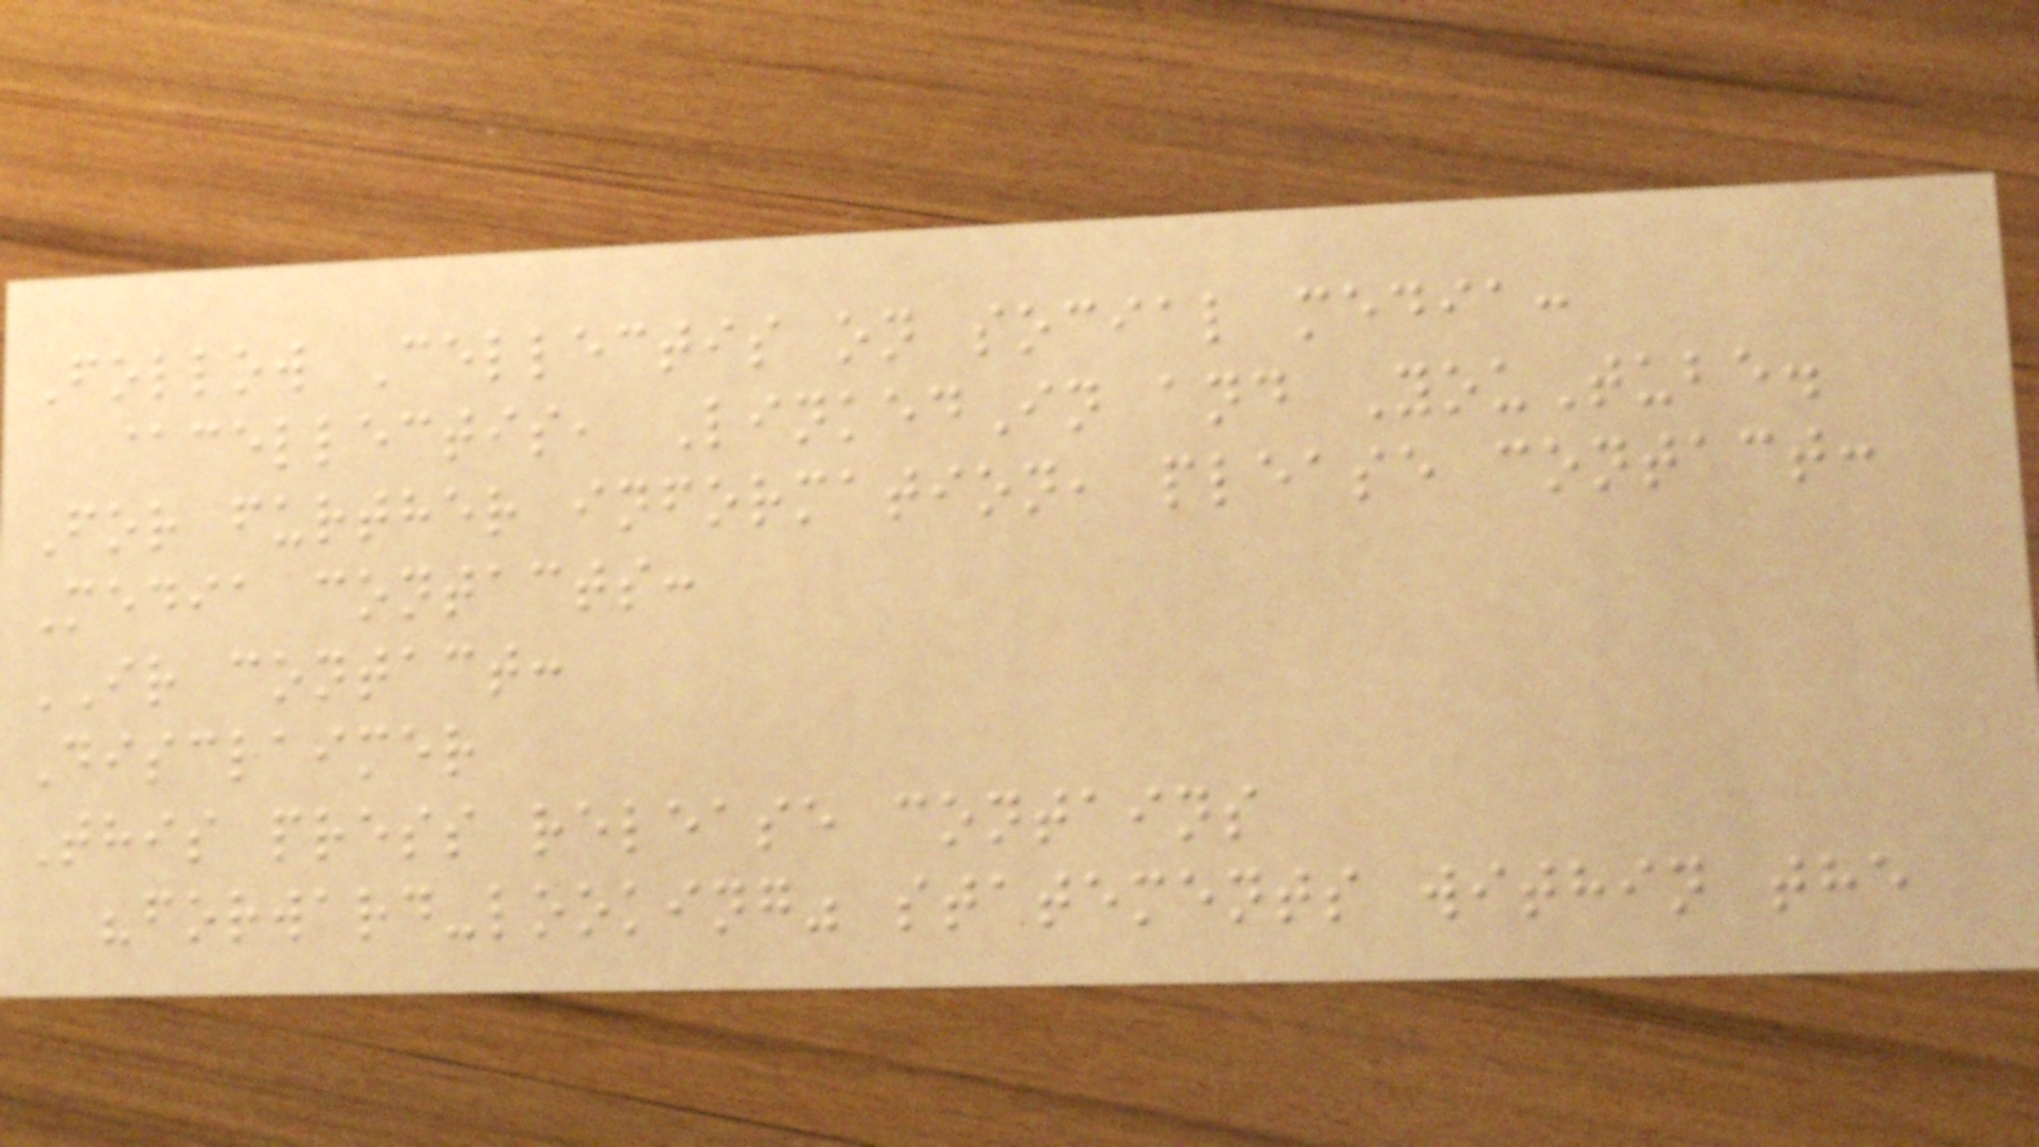Follow Cellectis on social media:
@cellectis, LinkedIn and YouTube.
For further information, please contact:
Media contacts:
IR contact:
Disclaimer
This press release contains
"forward-looking" statements within the
